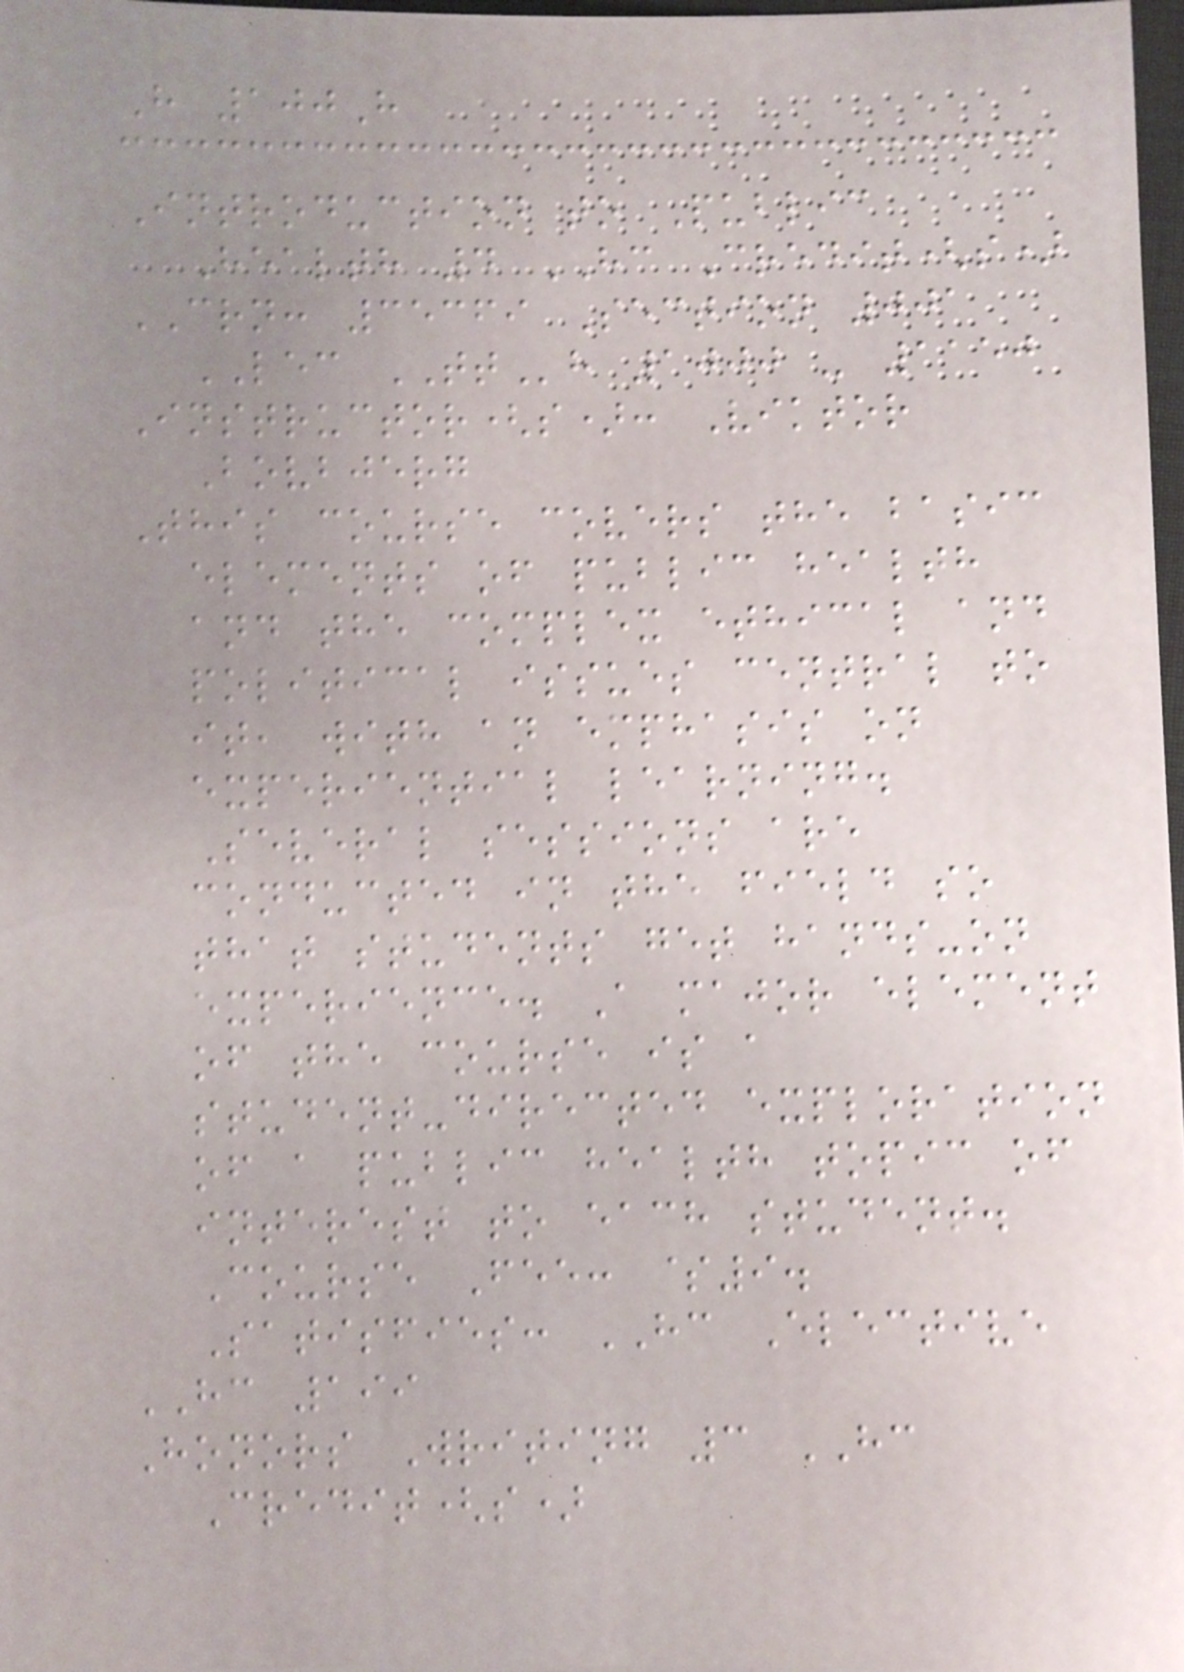H 100H
Introduction to Public
Health 4 HC Credit(s)
CRN: 35369 Section 001
LEC TTh 1000 - 1150
Instructor(s): Viktor
Bovbjerg
This course covers the basic
elements of public health
and the complex ethical and
political issues central to
it, with an emphasis on
experiential learning.
Several sessions are
conducted in the field so
that students get hands-on
experience. A major element
of the course is a
student-directed exploration
of a public health topic of
interest to each student.
Course Fee: $9.
Satisfies: HC Elective
HC 199
Honors Writing 3 HC
Credit(s)
